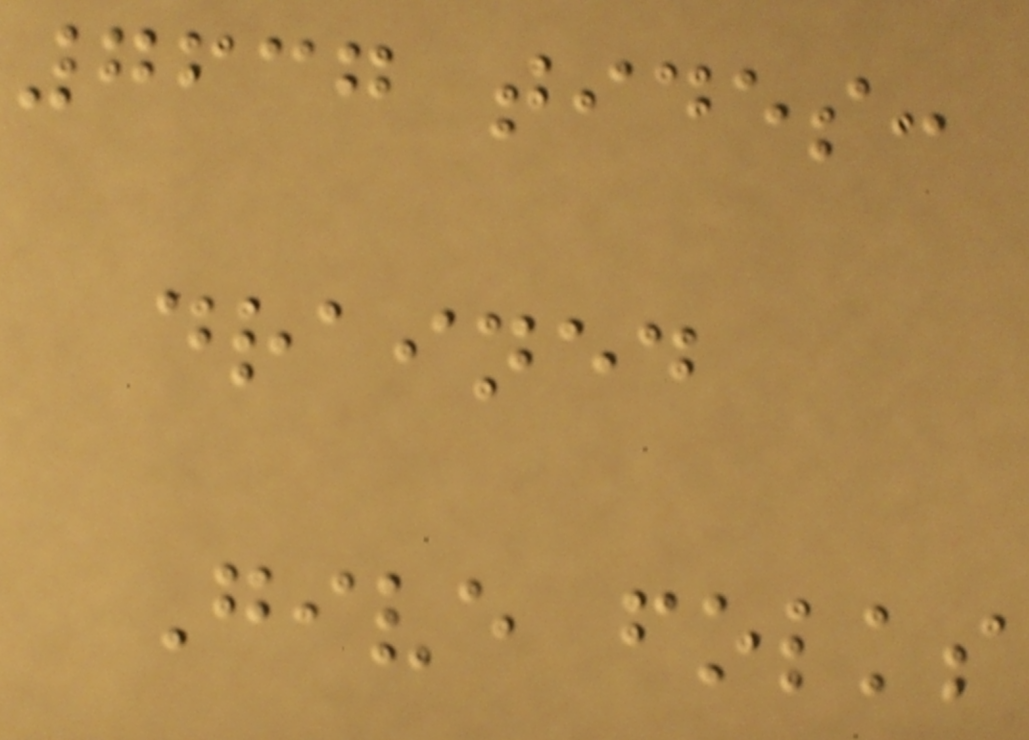7637 tides:
drained
Give folks
